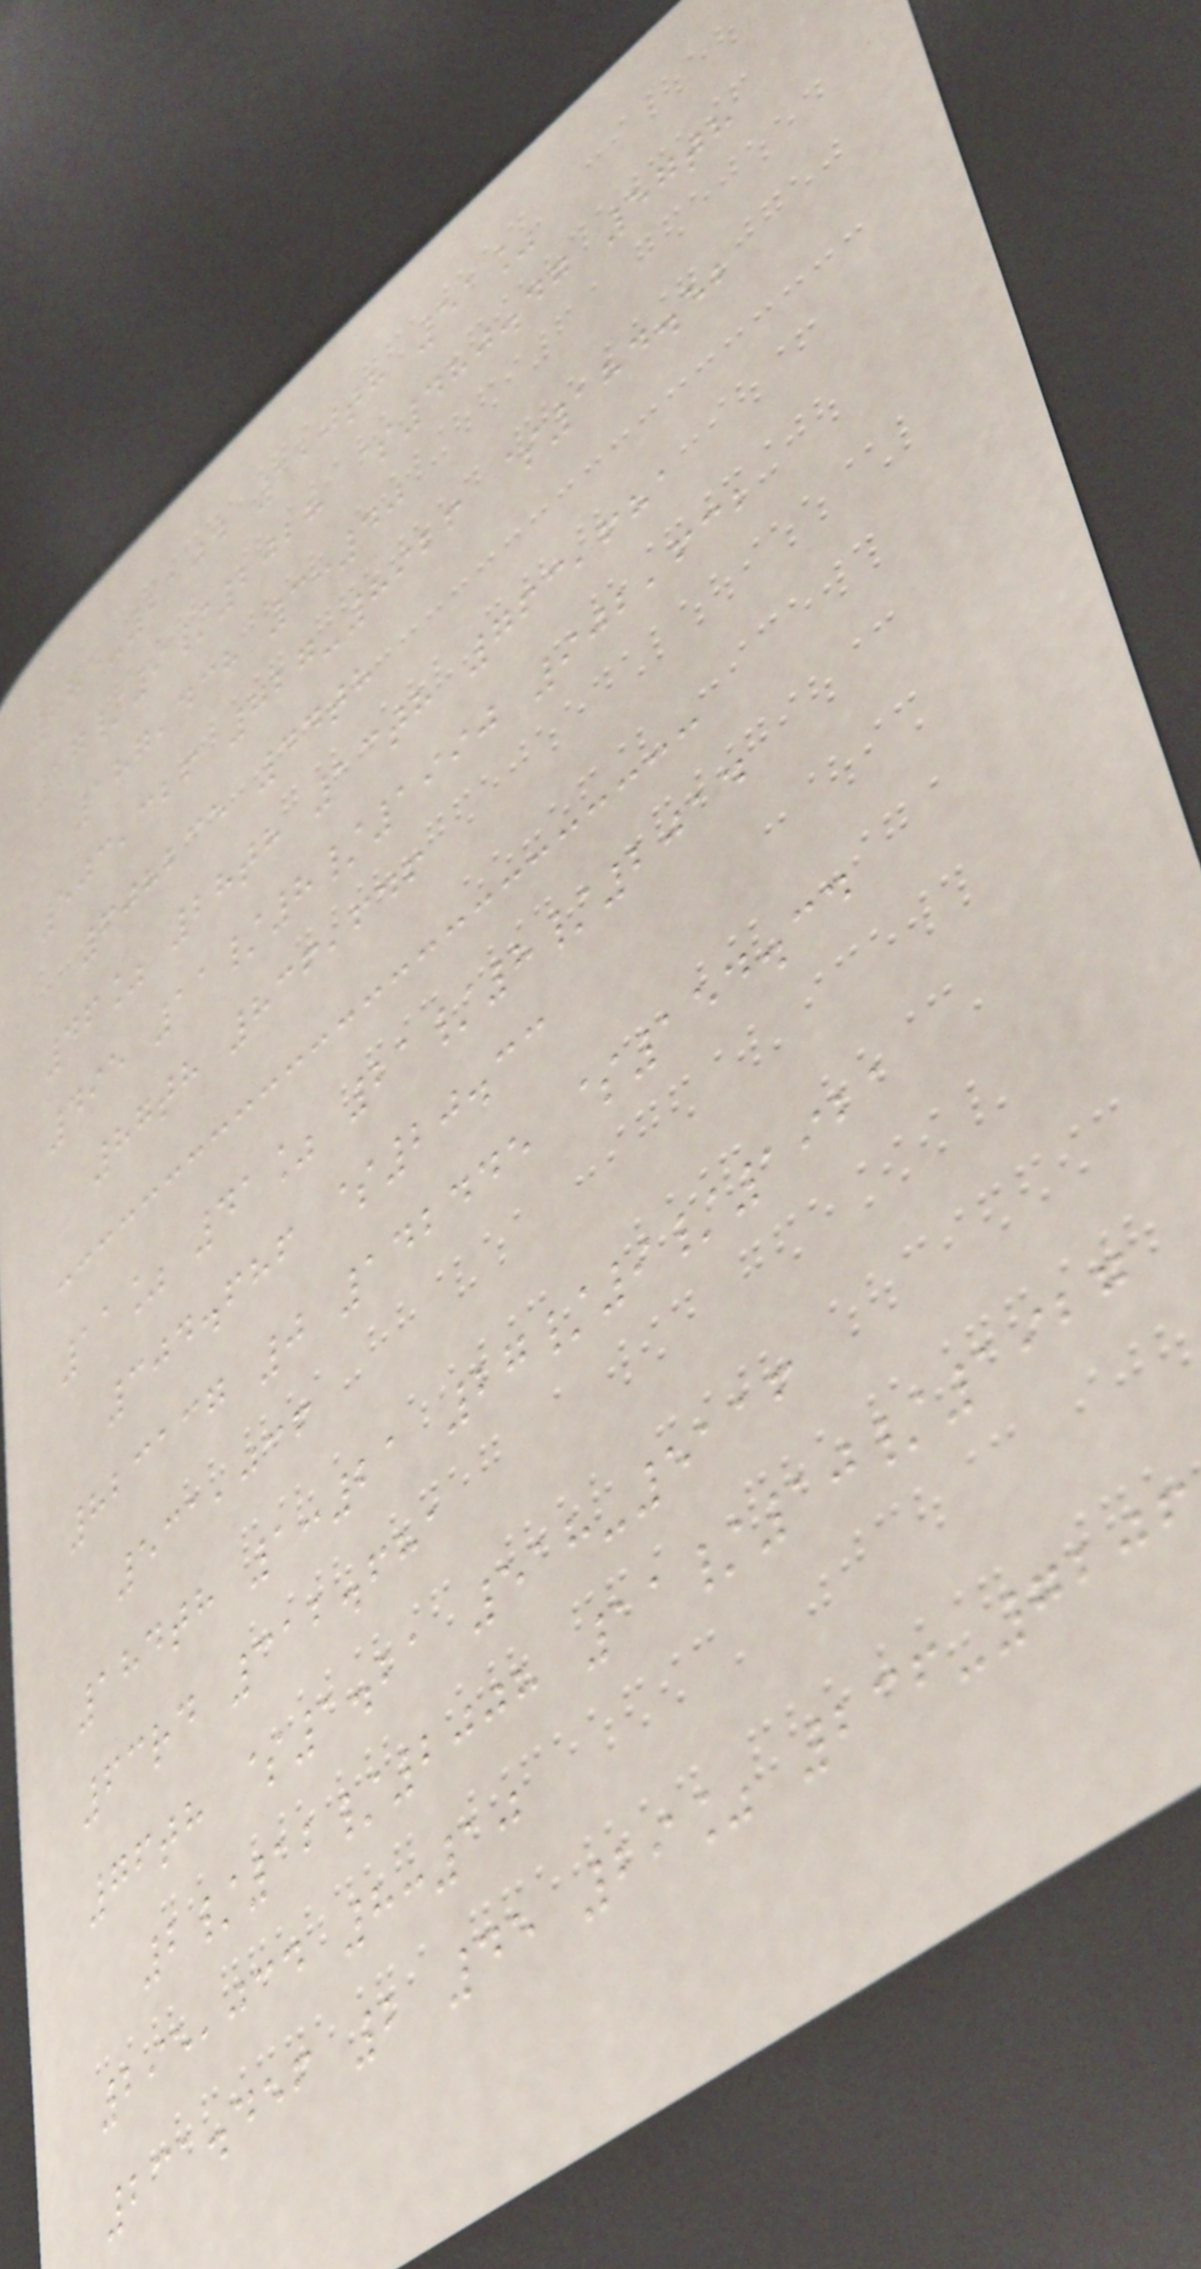884-2104 120th 51%
17/9/2028 $480.47 57th
187,438 3:40
503,326 727-8926 $184.52
608235 44th
46% 28th 13th 763,681
495 11/8/1990 902,632
87th 836,646
11% 41% 21/8/2014
304.686 $20.33
823137 0 142445 $154.34
531,036
184th 1:21 27/9/1921
63rd 312.681
76th $1.21 518-5116
2/12/2008 11/10/1927
295,034 8:10
231.456 2 45 29% 236-7206
